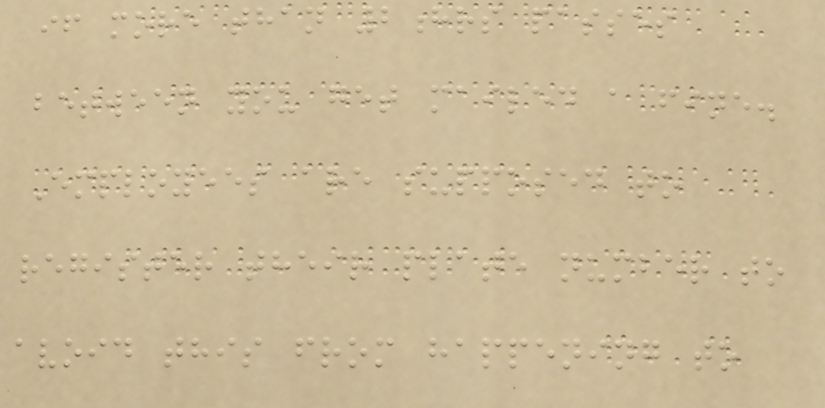if more than 2hrs passes
between you get mailed a fine.
Employees are supposed to
register their plate number to
avoid this from happening to
